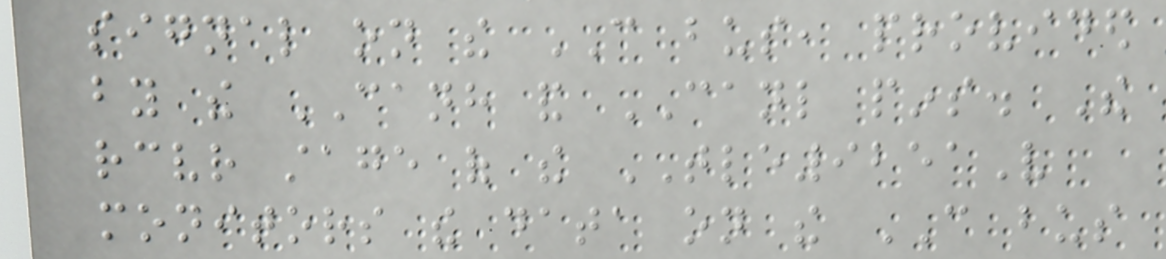signal on the CAN bus, provided
by the CANH and CANL pins. The
receiver stage of the TLE9251V
monitors the data on the CAN bus
